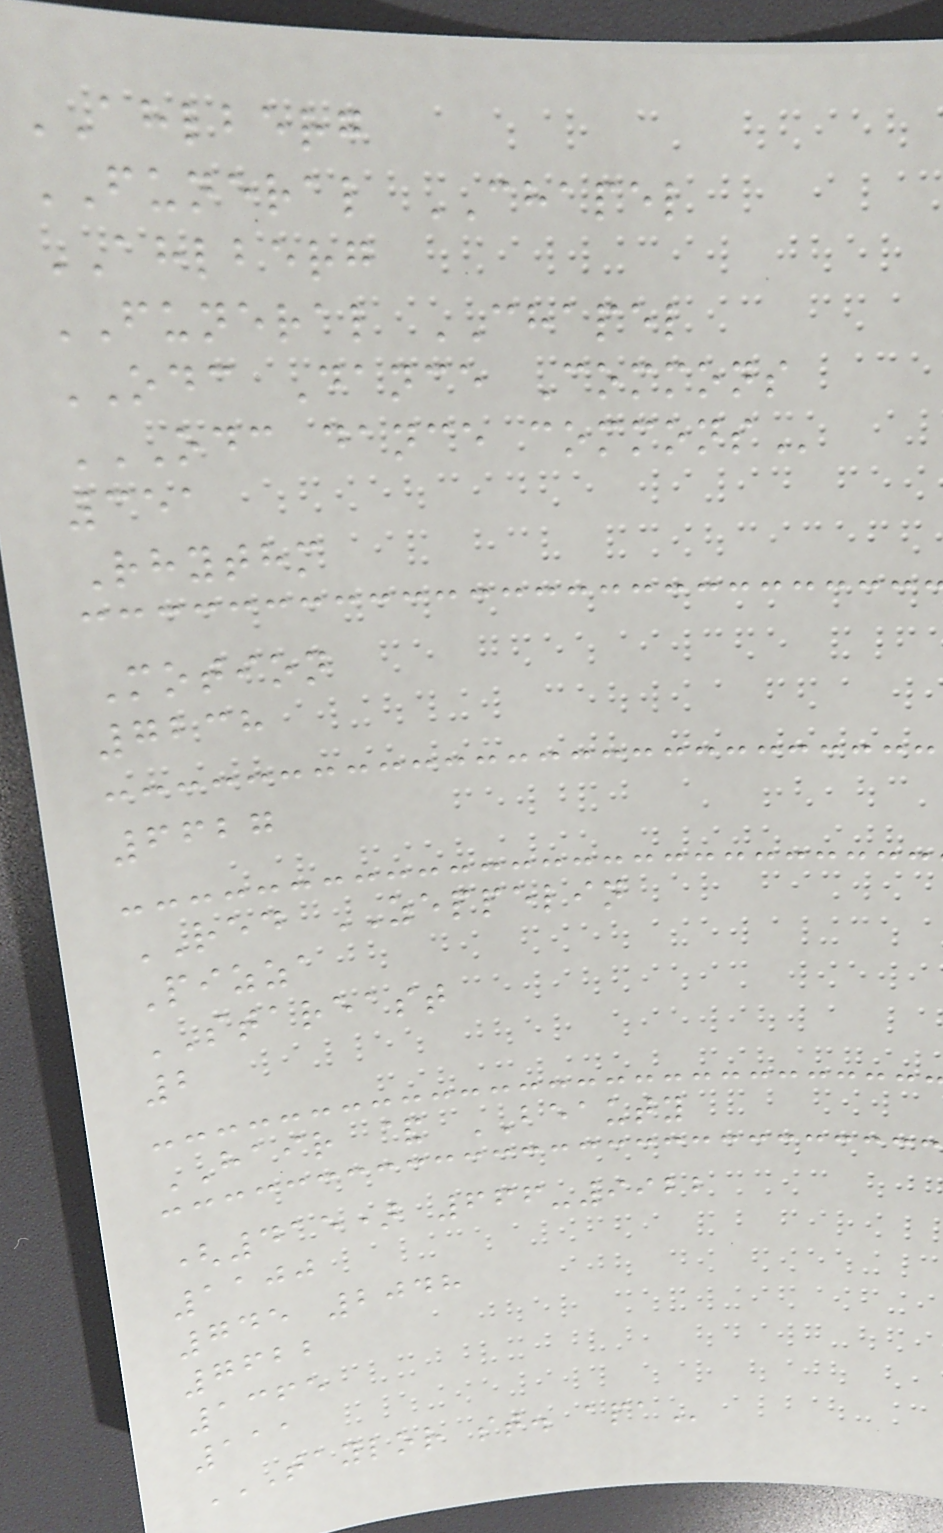AHLBERG
FUNERAL CHAPEL
AHLBERG
FUNERAL CHAPEL
ODC Dance Commons
ODC DANCE COMMONS
351
Rhythm
Motion
7238
6627
RED ZEPPELIN
Pizza
STAREAST
2
HAIR & BEAUTY
(415) 666-9922
1100
745 2048
7622
1365
111
TAYLOR ST. APA
